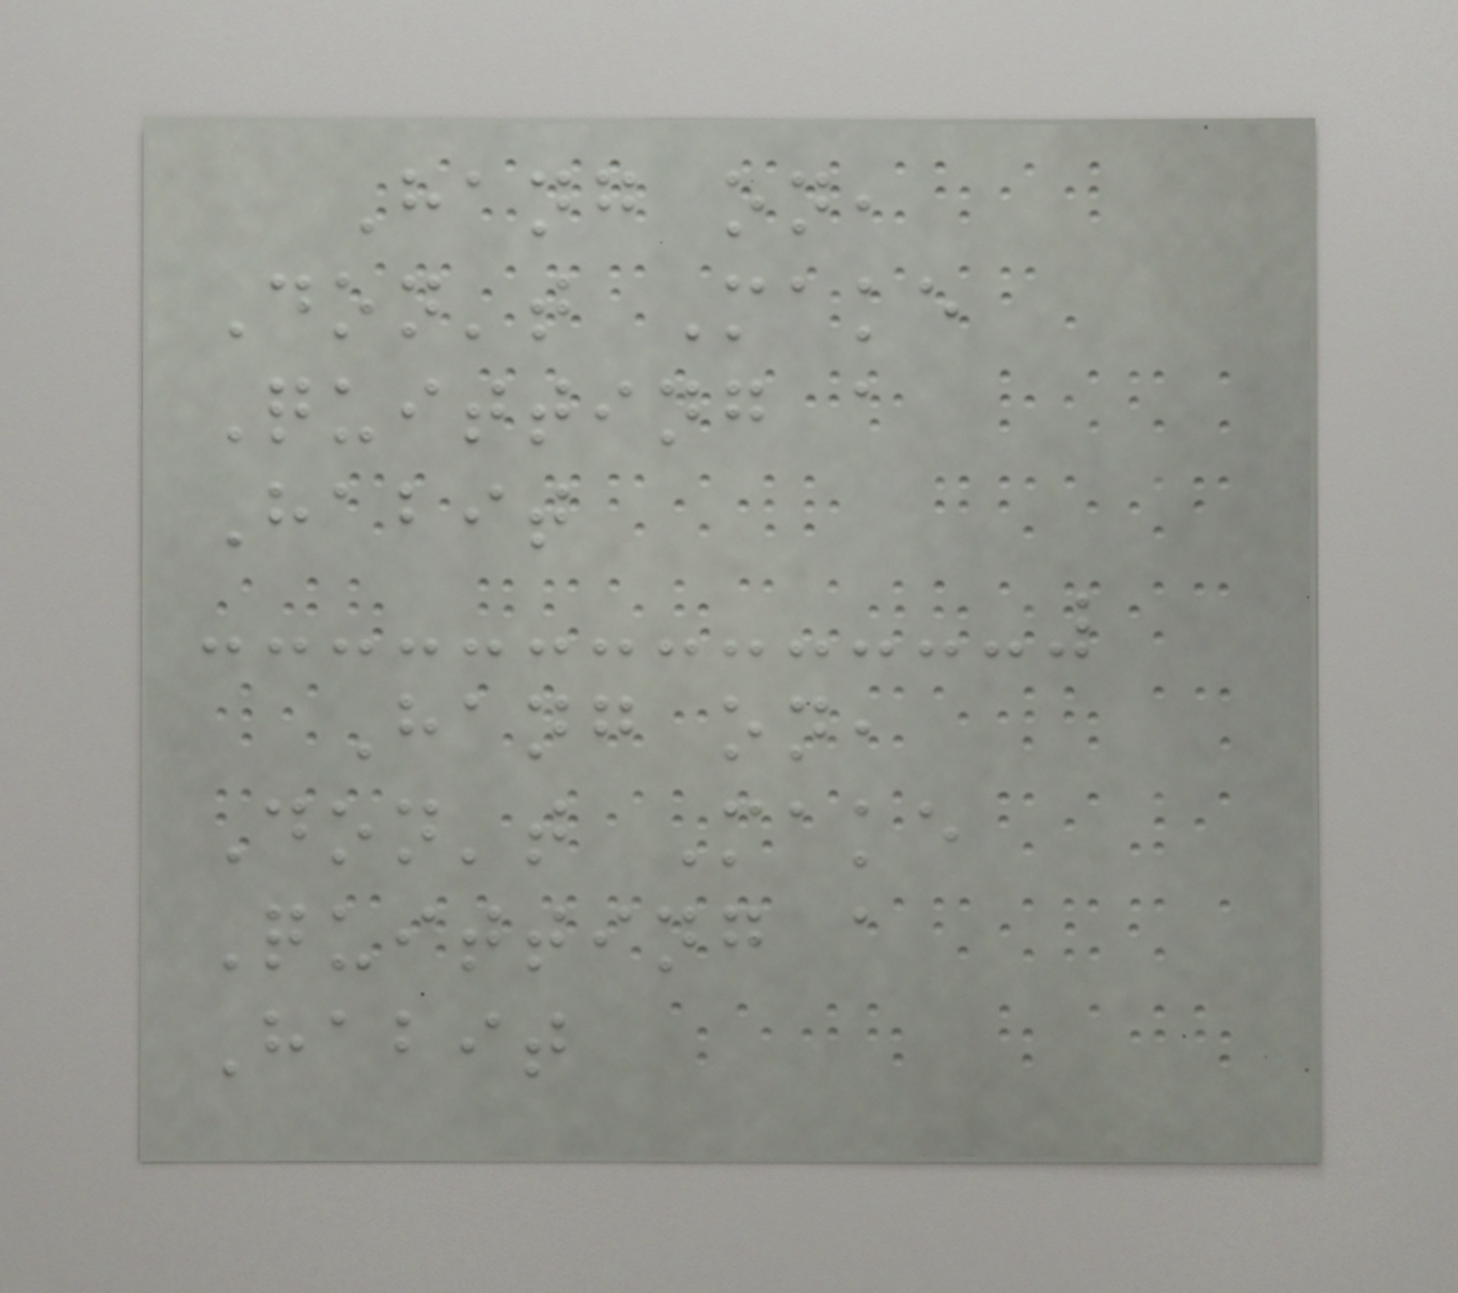Hang on,
Don't Make
Quitting a
Habit
Hang on,
Don't Make
Quitting a
Habit
